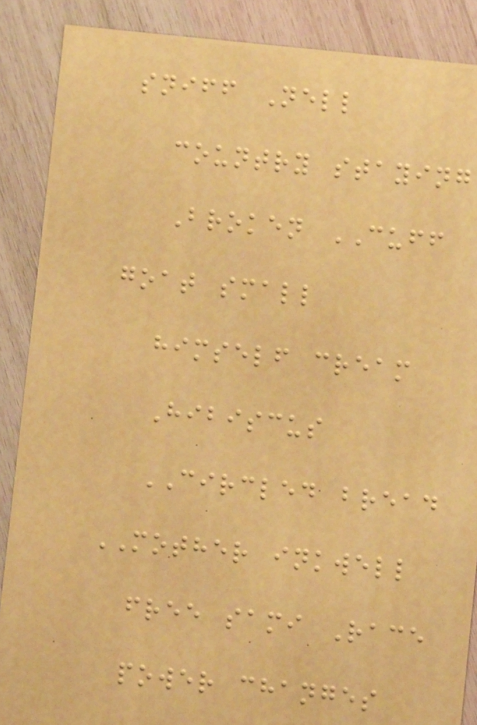sniff Nell
country staying
Broken CUFF
goat small
himself cream
Hibiscus
CIRCLED bread
MOTHER inkwell
free sami Race
power changes
